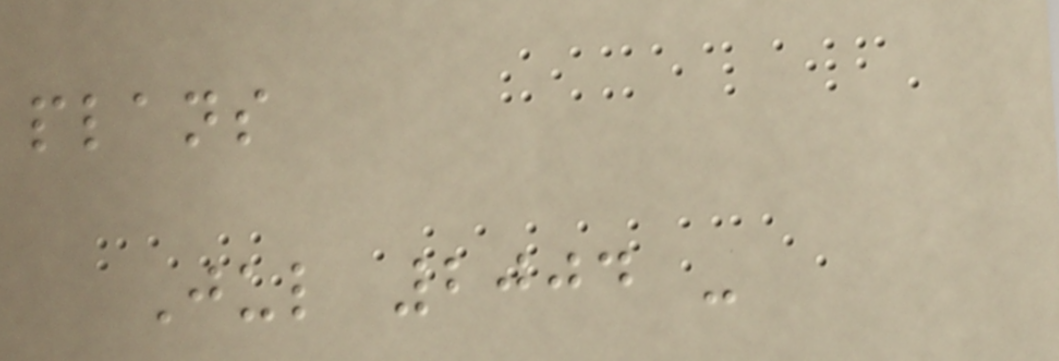plans
Jul 2004 -
